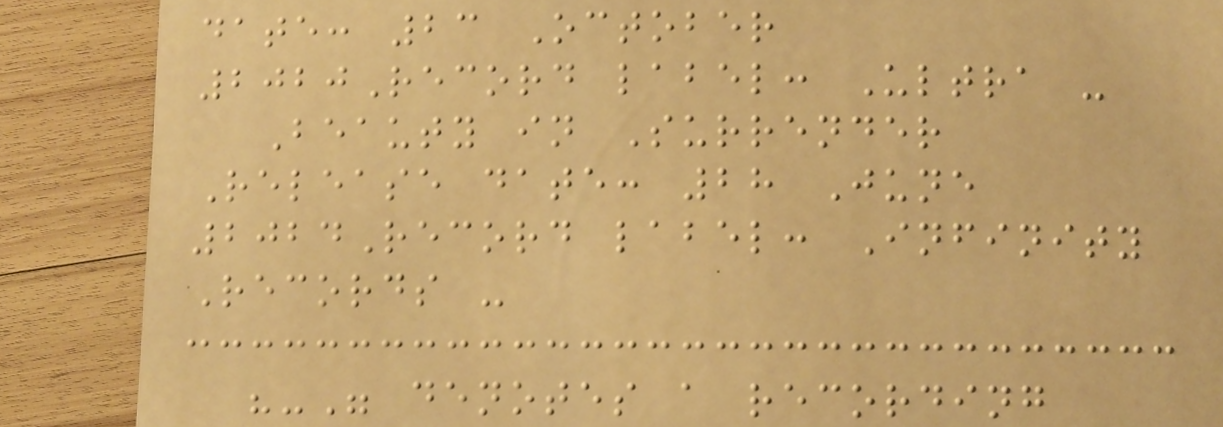date: 23 October
2020Record label: Ultra -
Beauty in Surrender
Release date: 28 June
2024Record label: Infinity
Records -
"-" denotes a recording
